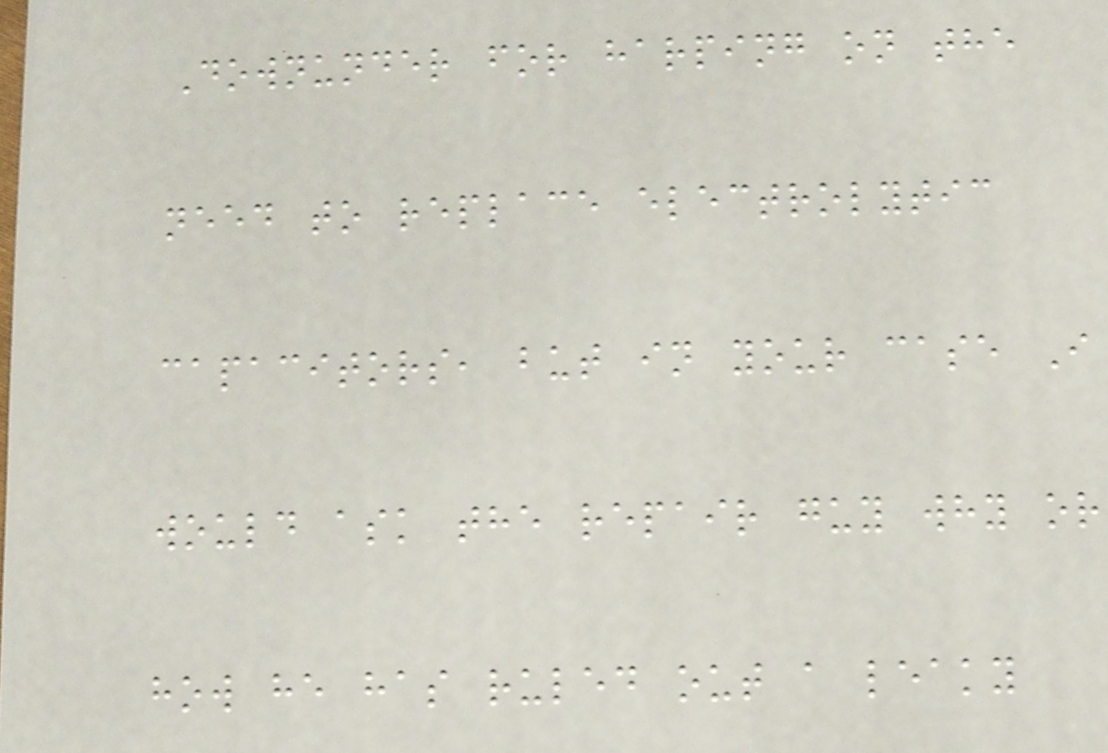Downunder for harping on the
need to replace electrolytic
capacitors, but in your case I
would ask the repair guy why or
how he has ruled out a leaky
